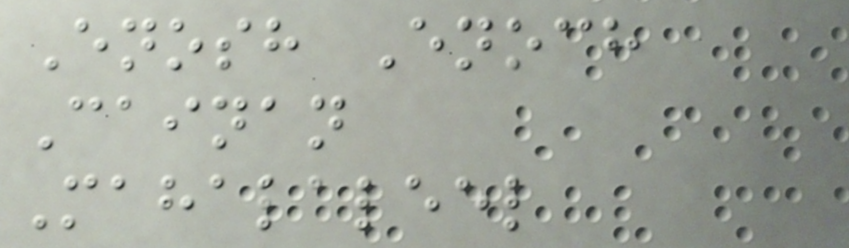Enosh Enoch
Cainan
Mahalaleel
